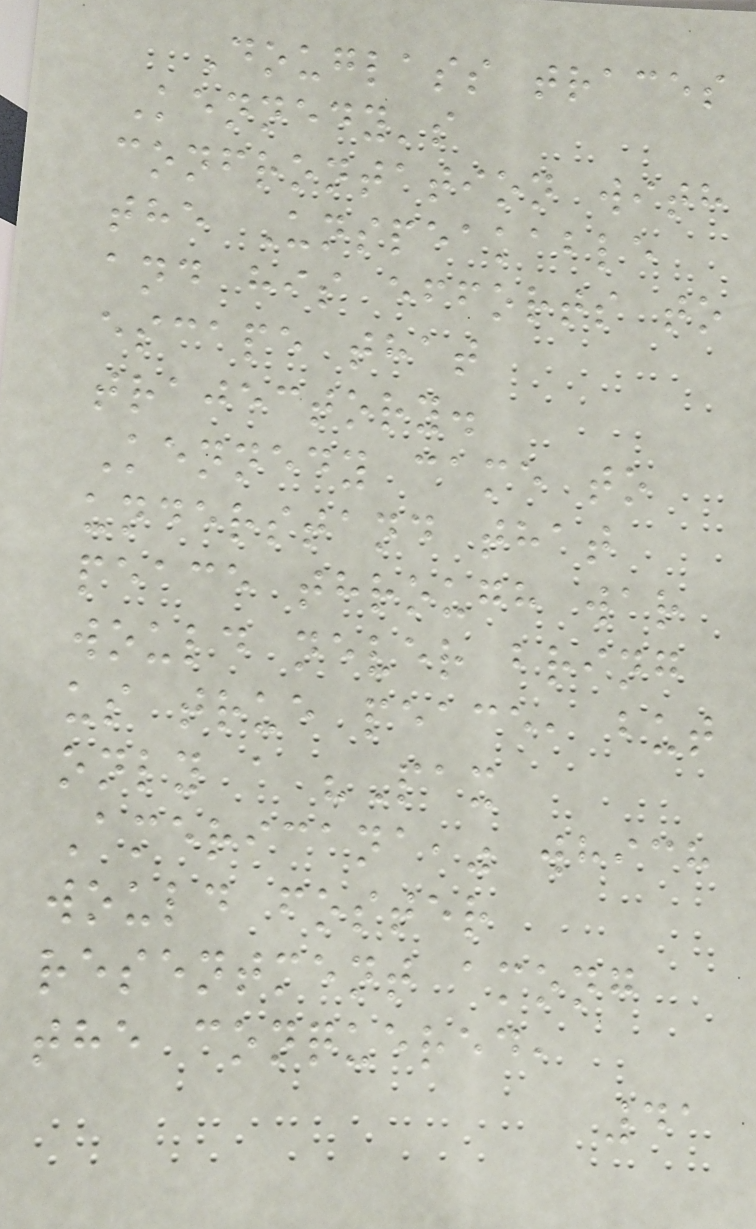Douglass traces
Kennedy's
confrontation with
the Unspeakable
and his efforts to
escape that
trajectory.
Kennedy came to
understand that
peace through war
would never bring
us true peace, but
only a "Pax
Americana," which
would foster
resentment among
the conquered,
41
